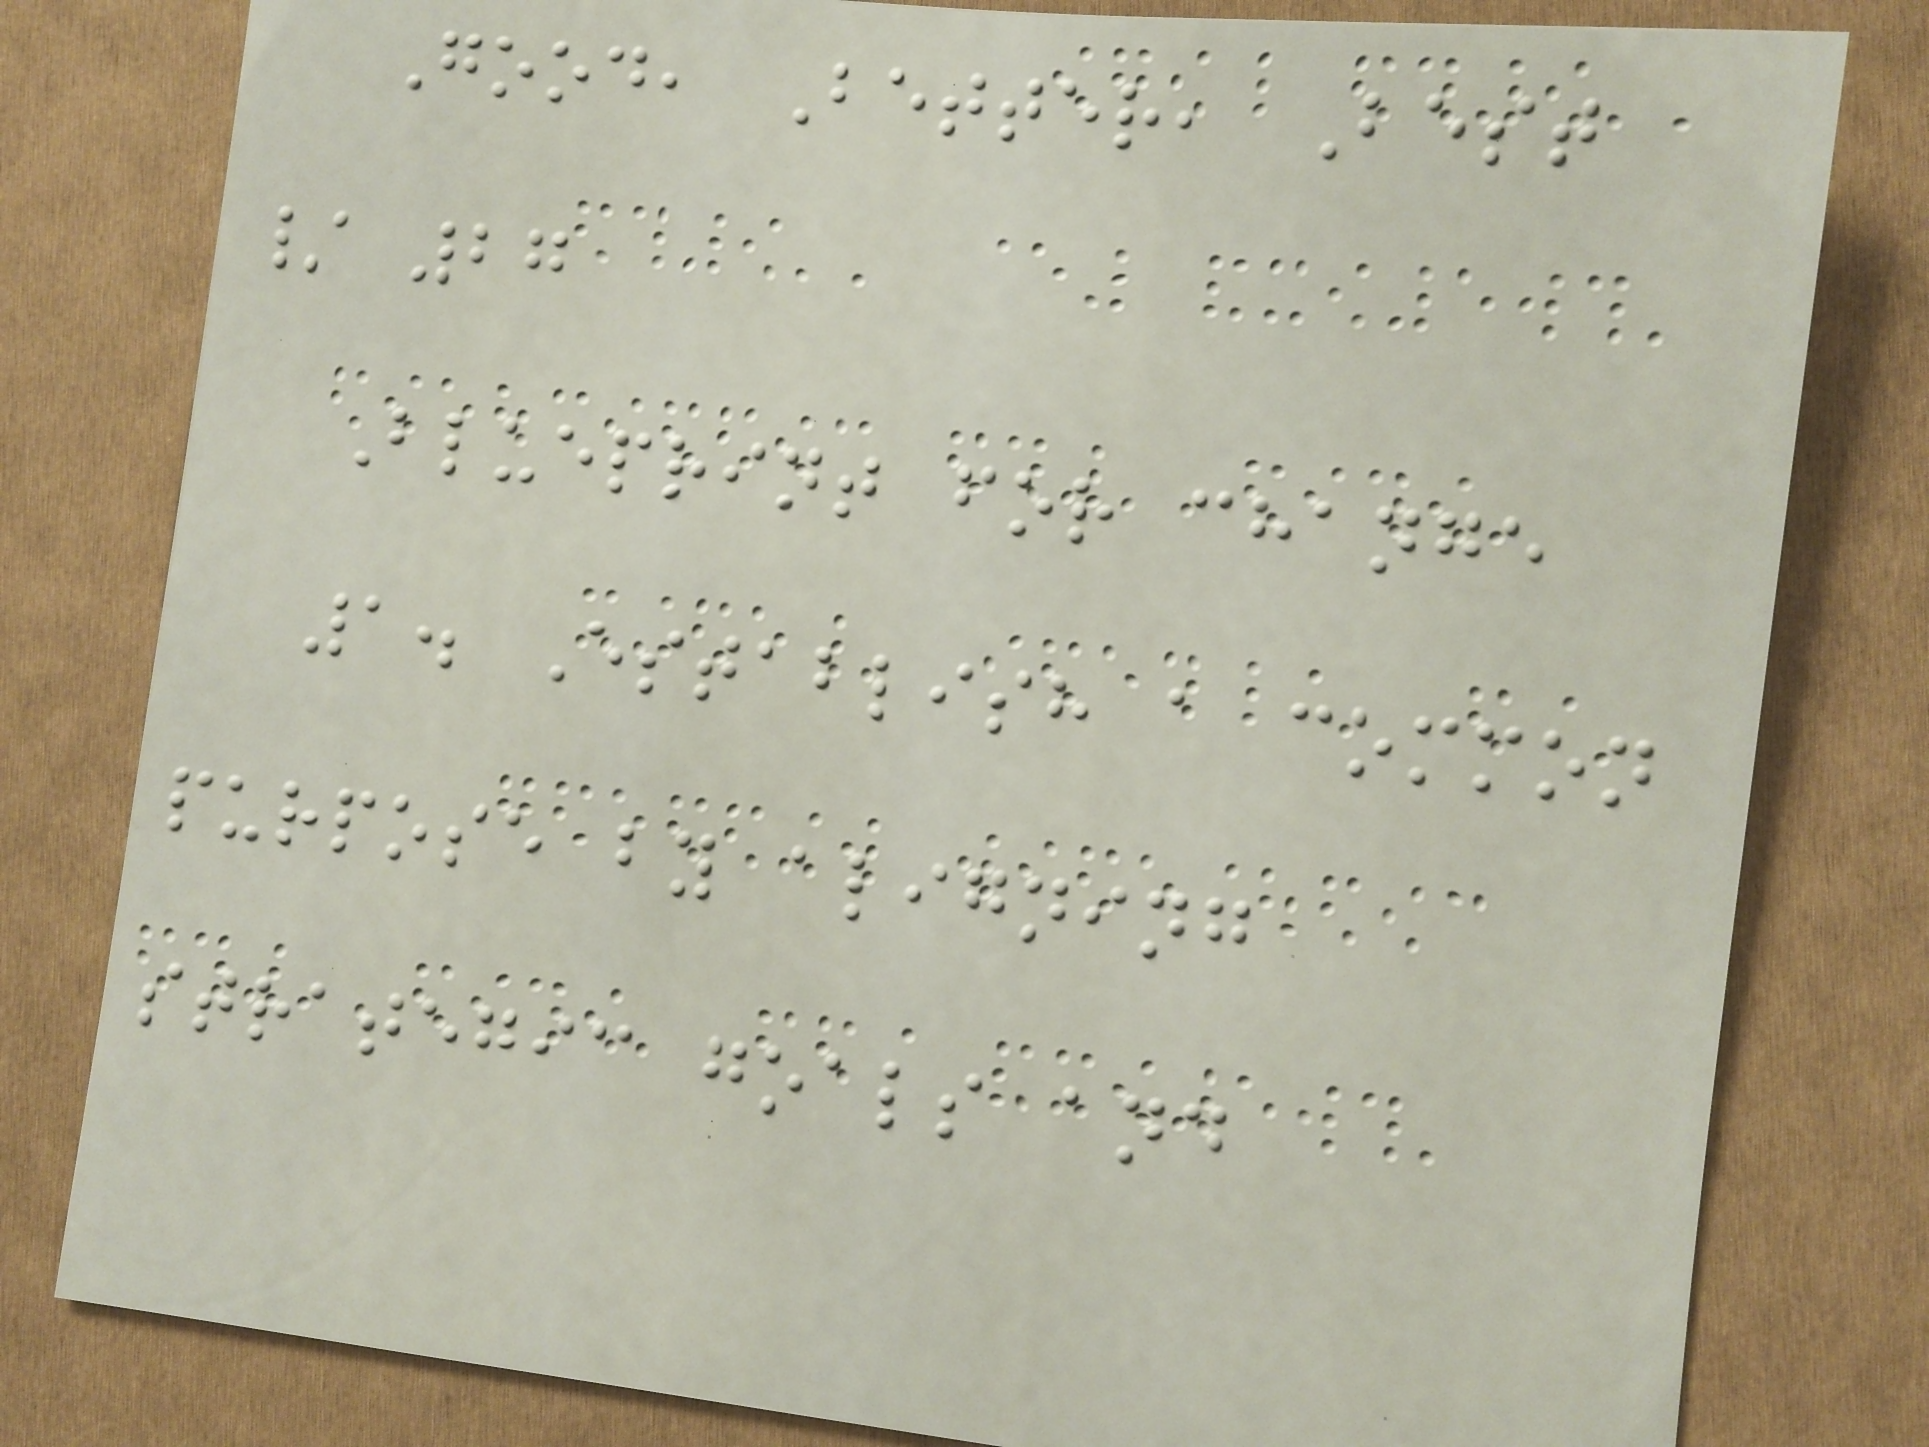Good, Better, Best
/ 27
Blueprint for change
1. Establish a common
purpose by aligning
strategic goals and
